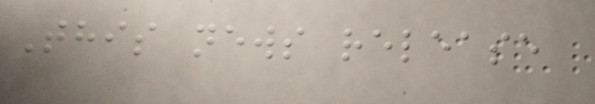This news release
